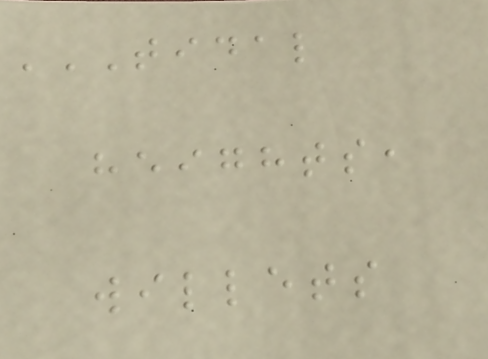TIDAL
HEIGHTS,
WILLETS
